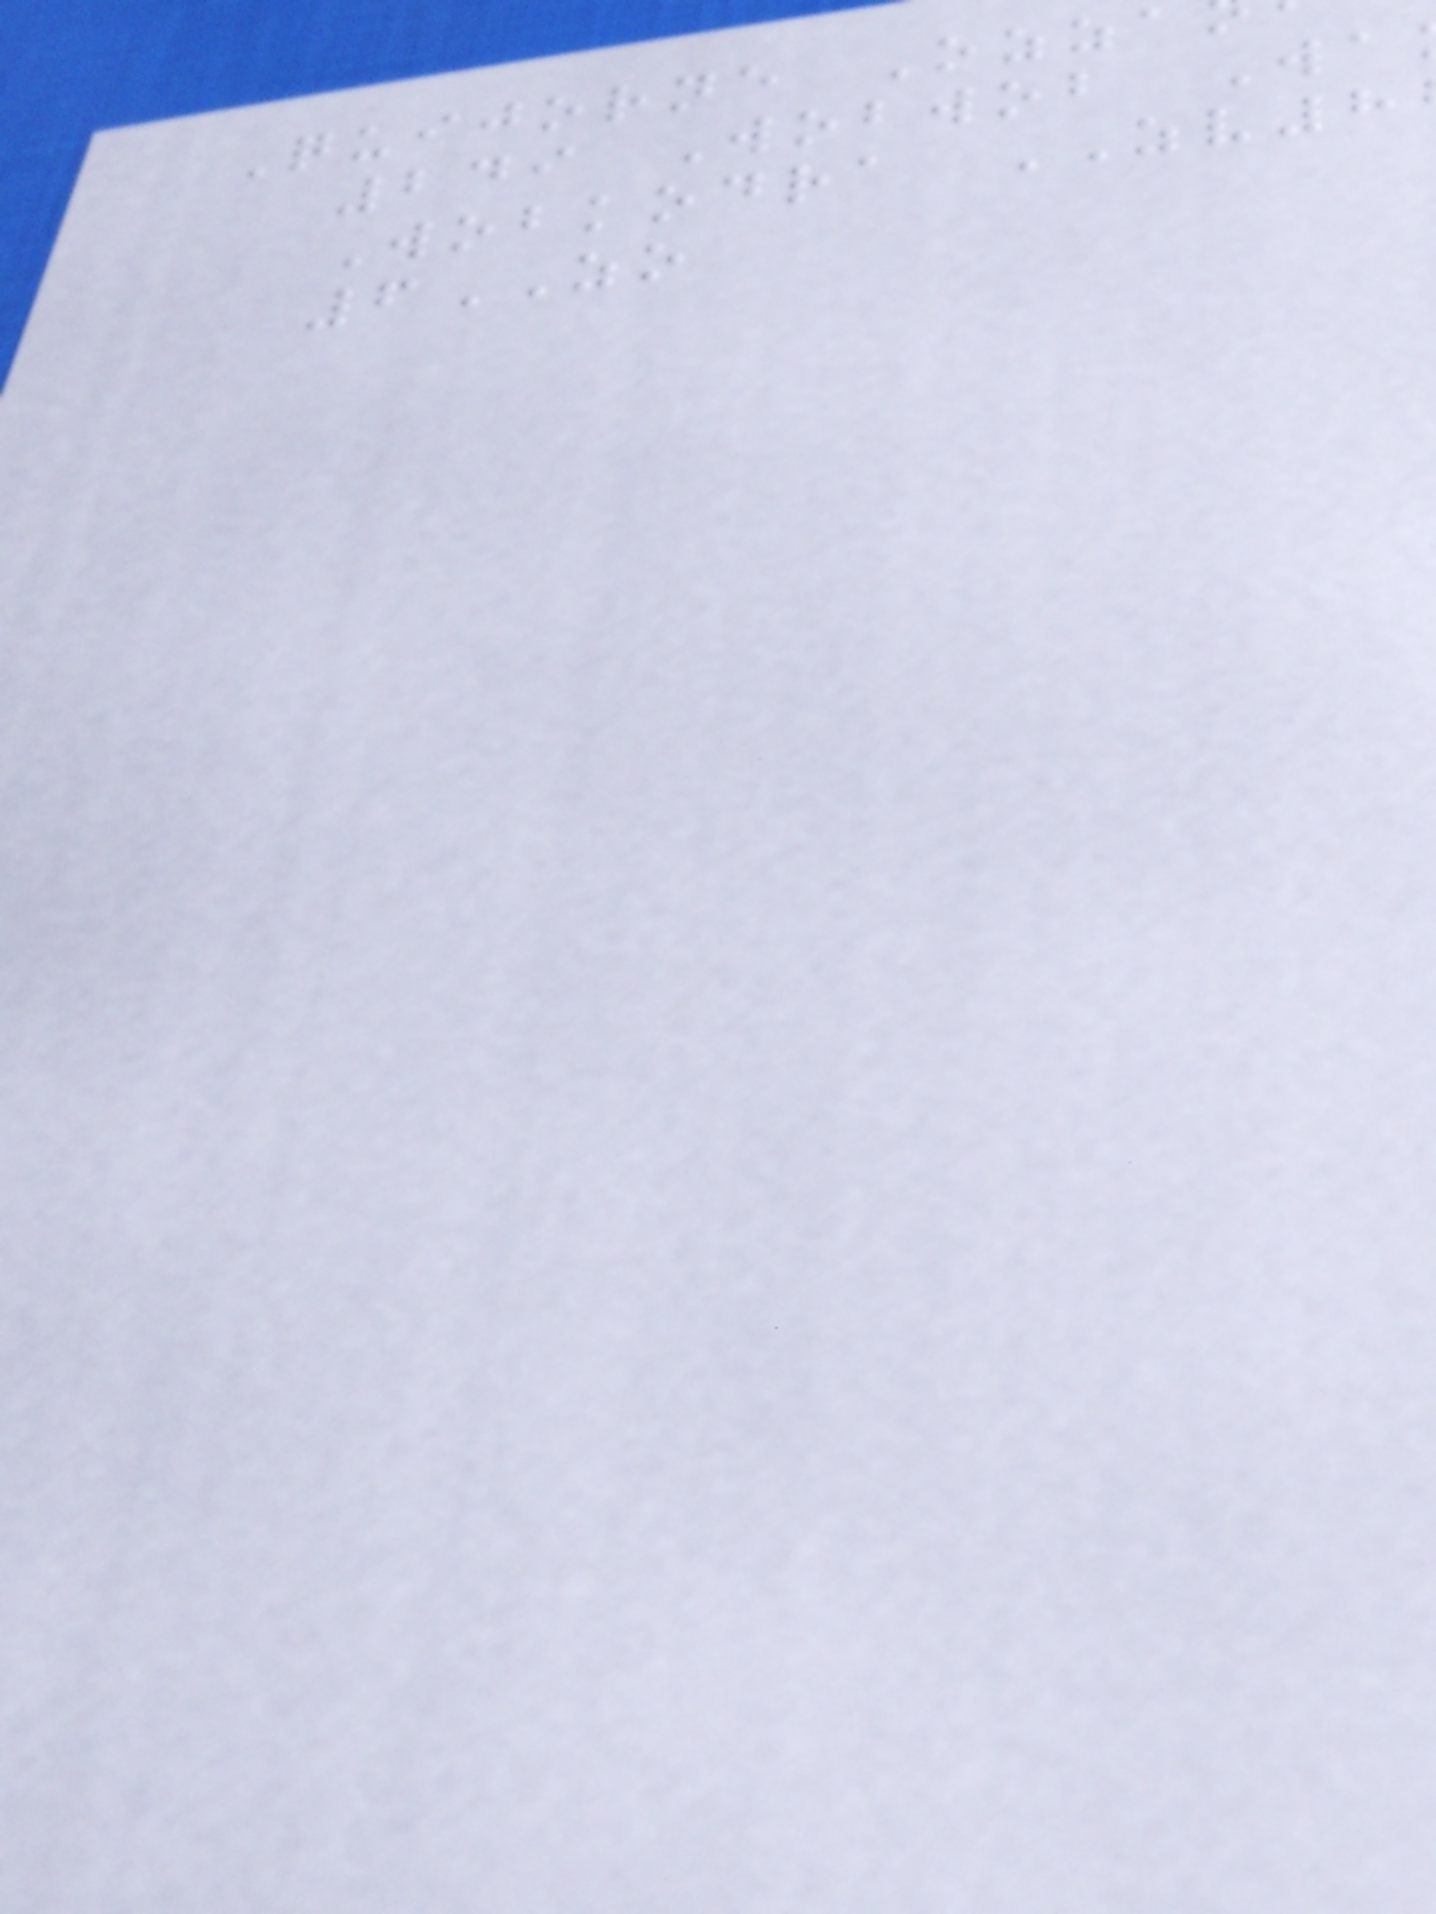Quijorne Ozz
249 Wobwob Wa
Wobkodra ZV8
6ZO
